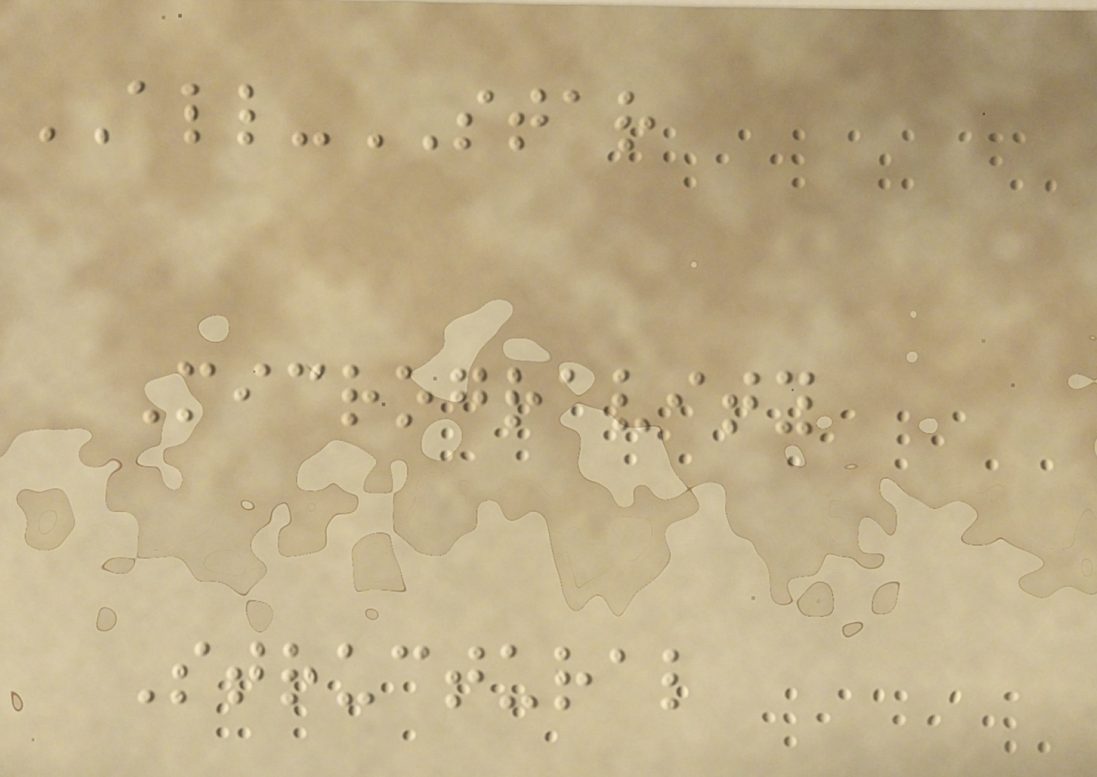ALL-STAR
Microgravity
Structural
